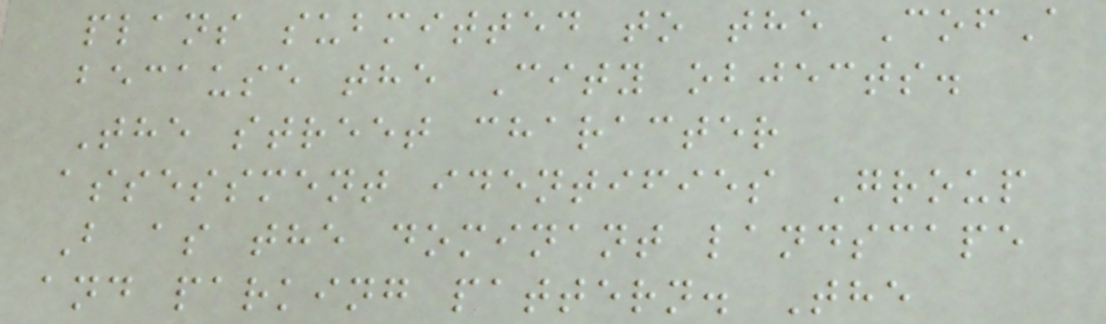plans submitted to the CofA
because the City objects.
The street character
assessment identifies Group
B as the dominant landscape
and parking pattern. The
